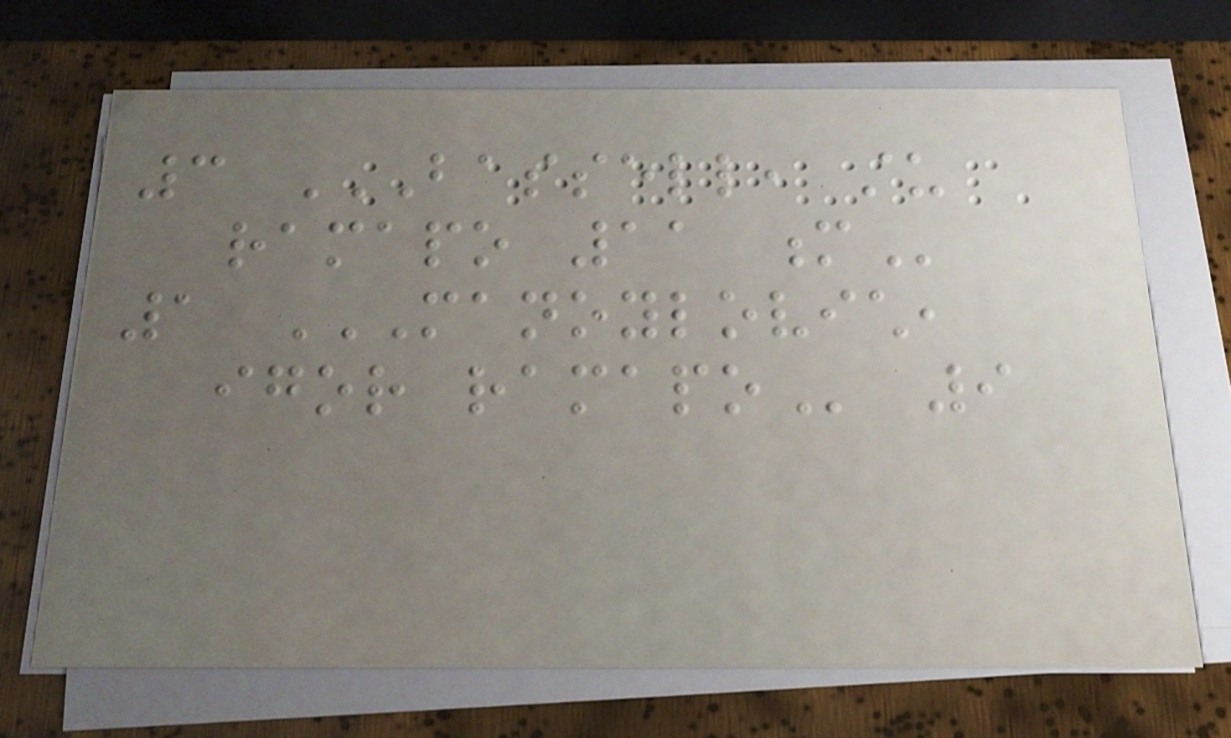3 BASSELL, STU
RAMAPO 11 M
1 MANOYLOVICH,
IGOR RAMAPO 9
